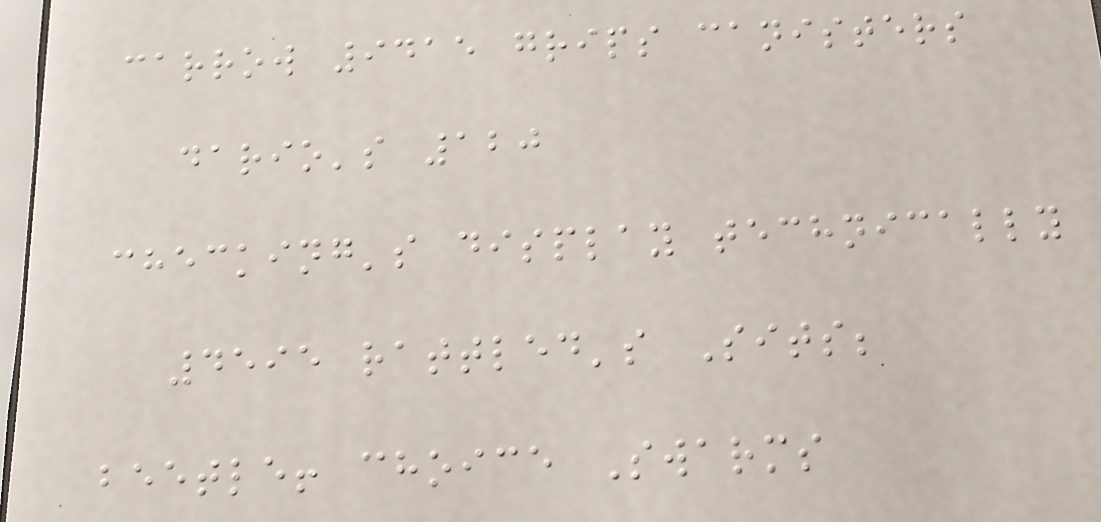carrow 9415 grips canisters
dario's 120
checking's display technically
4595 rattled's Sits;
beetle! choice Swarms
